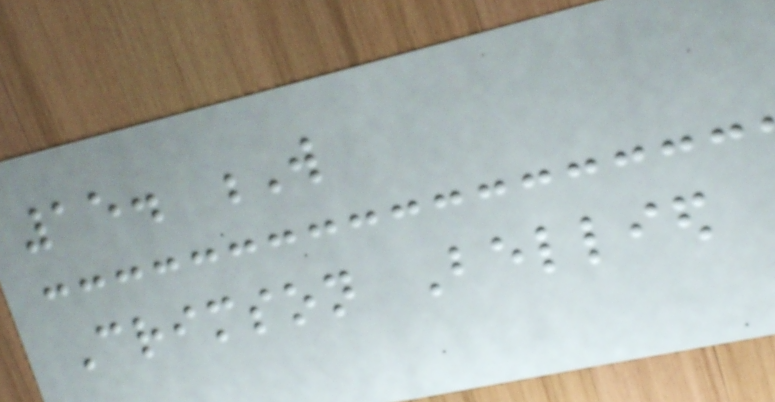15. W
Crimson Bellied
